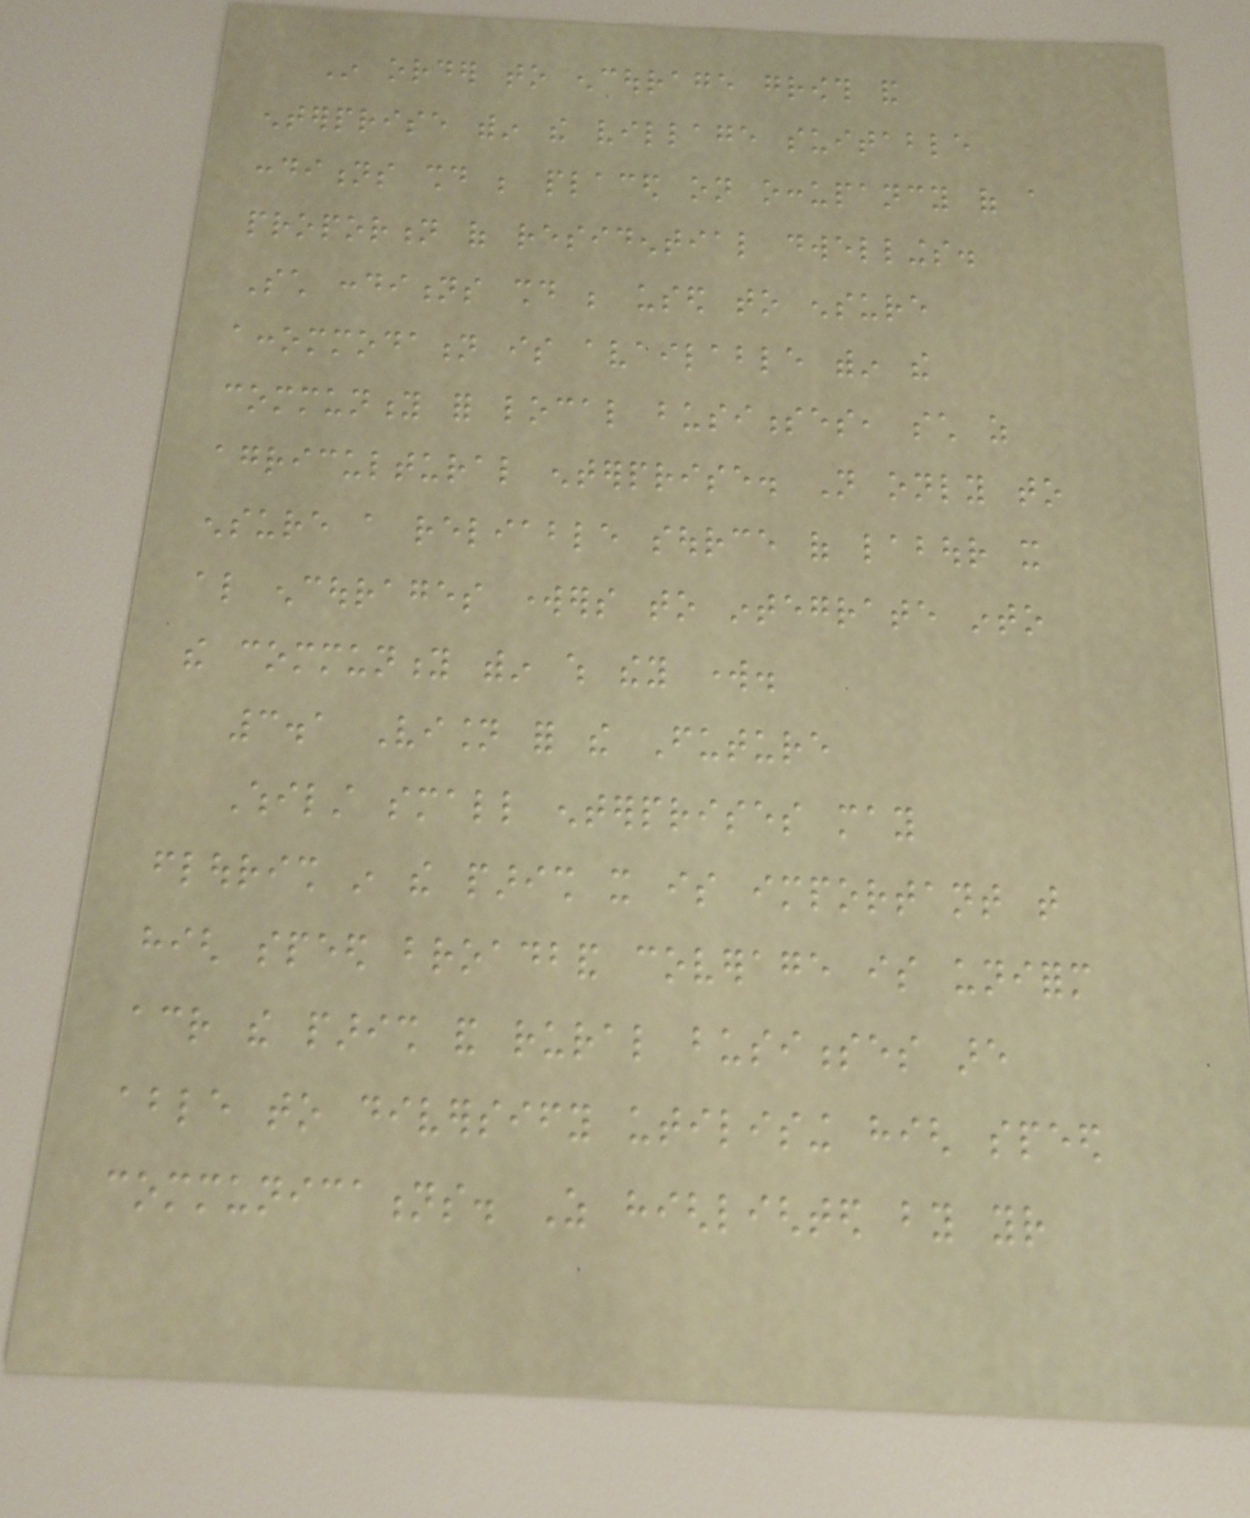In order to encourage growth and
enterprise within the village suitable
conditions should be placed on occupancy of a
proportion of residential dwellings.
Such conditions should be used to ensure
accommodation is available within the
community for local businesses, such as
agricultural enterprise. Not only to
ensure a reliable source of labour it
also encourages workers to integrate into
the community within which they work.
3.1 Vision for the Future
Whilst small enterprises may
flourish in the parish it is important that
high speed broadband coverage is uniform
across the parish and rural businesses are
able to diversify utilising high speed
communications. As highlighted by your
